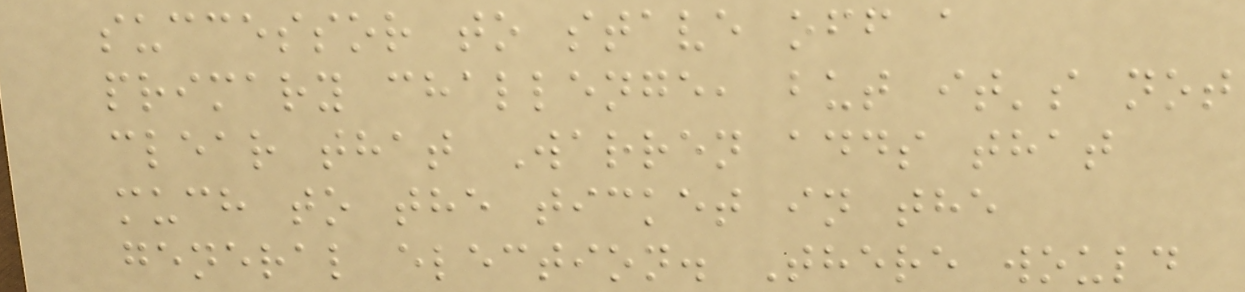successor to stave off a
primary challenge, but it's not
clear that Warren adds that
much to the ticket in the
general election. There would
